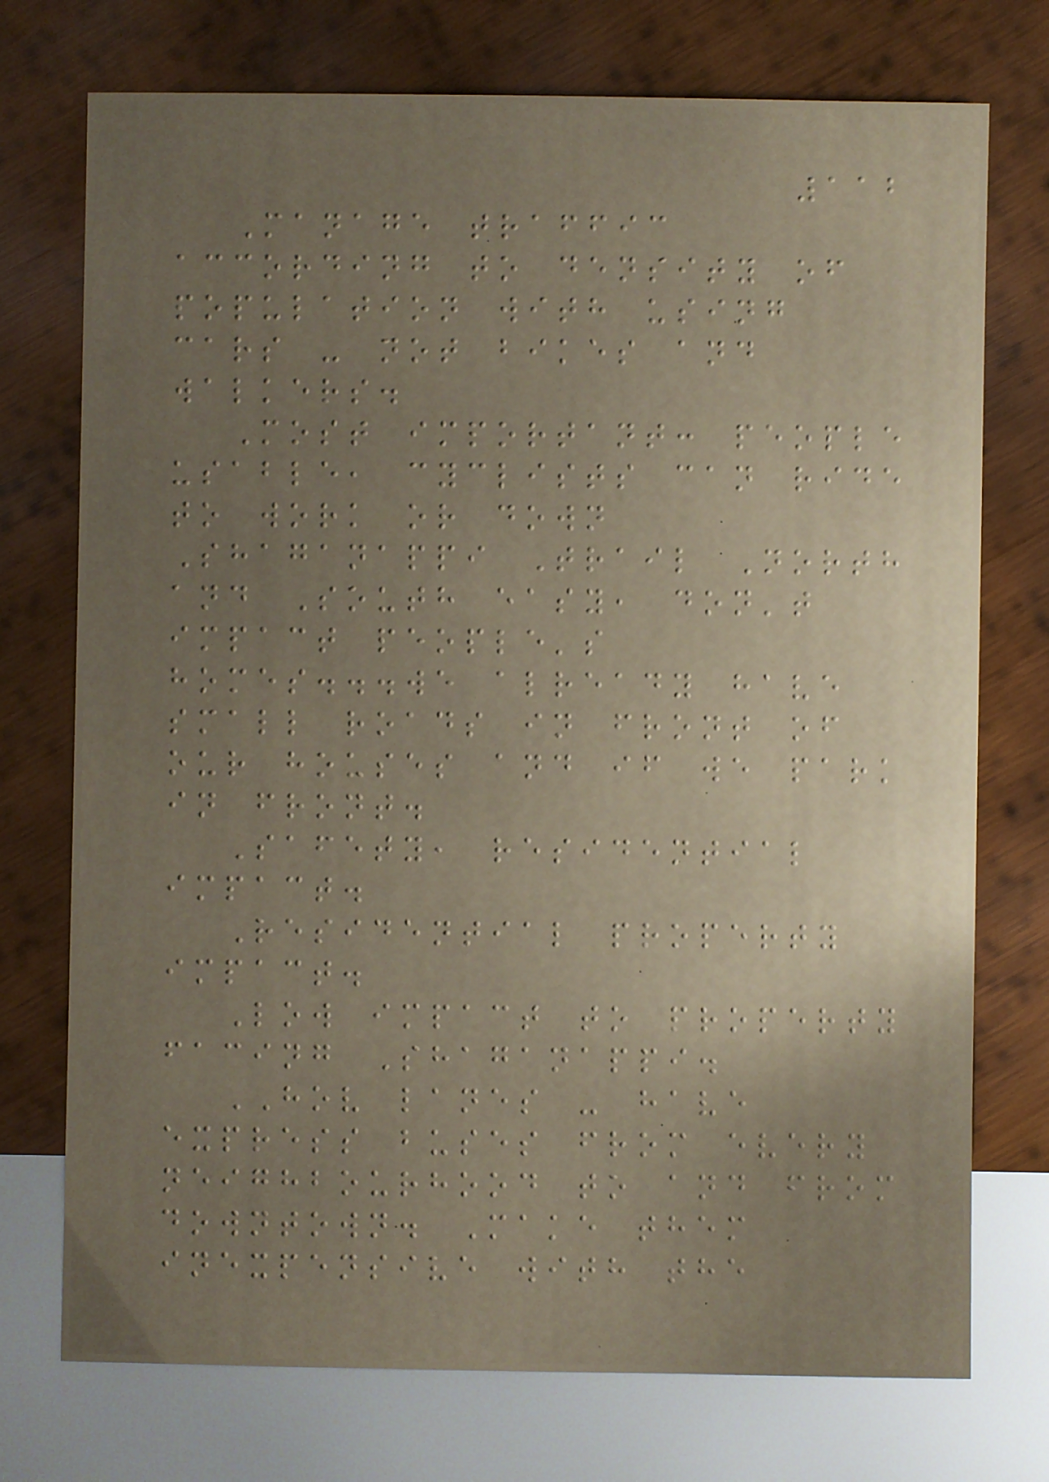112
Manage traffic
according to density of
population with using
cars - not bikes and
walkers.
Most important: people
usable, cyclists can ride
to work or down
Shaganappi Trail North
and South easy, don't
impact people's
homes...we already have
small roads in front of
our houses and if we park
in front.
Safety, residential
impact.
Residential property
impact.
Low impact to property
facing Shaganappi.
HOV lanes - have
express buses from every
neighbourhood to and from
downtown. Make them
inexpensive with the
